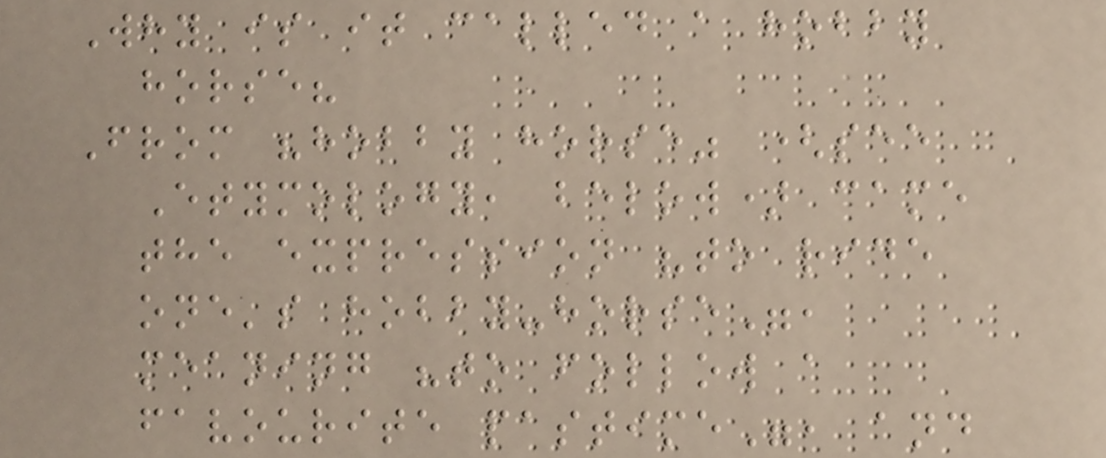Why is it called a hobby
horse?
From "hobby horse" (see
Etymology, below) came
the expression "to ride
one's hobby-horse",
meaning "to follow a
favourite pastime", and
